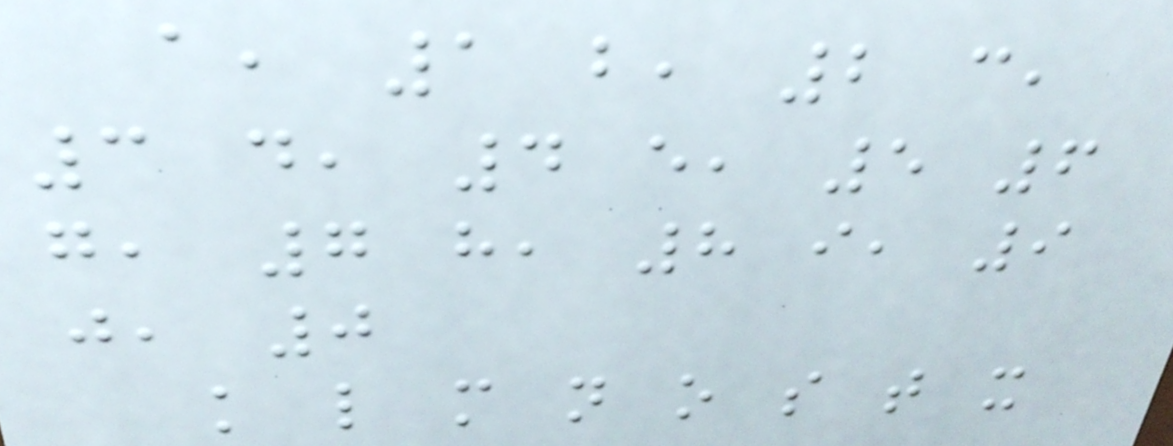a, 1 b, 2 c,
3 d, 4 e, 5 6
g, 7 h, 8 i, 9
j, 0
k l m n o s t x
